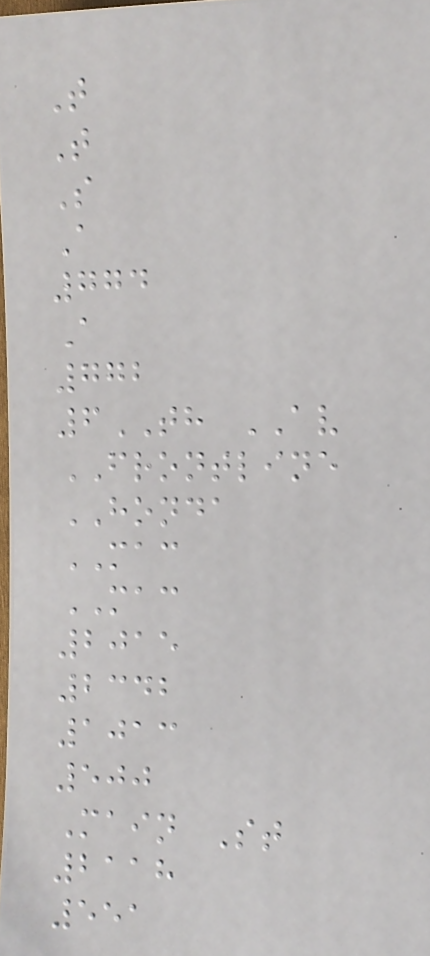T
T
S
A
774
A
772
6TH AV
FRONTLINE
HONDA
MAC
MAC
2015
2342
1013
500
Main St
2118
551
